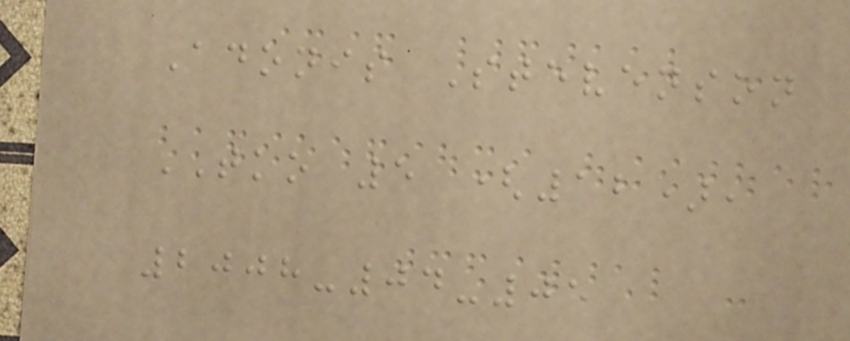Adonis Stevenson
TKO 5 (12),
2008-04-05
